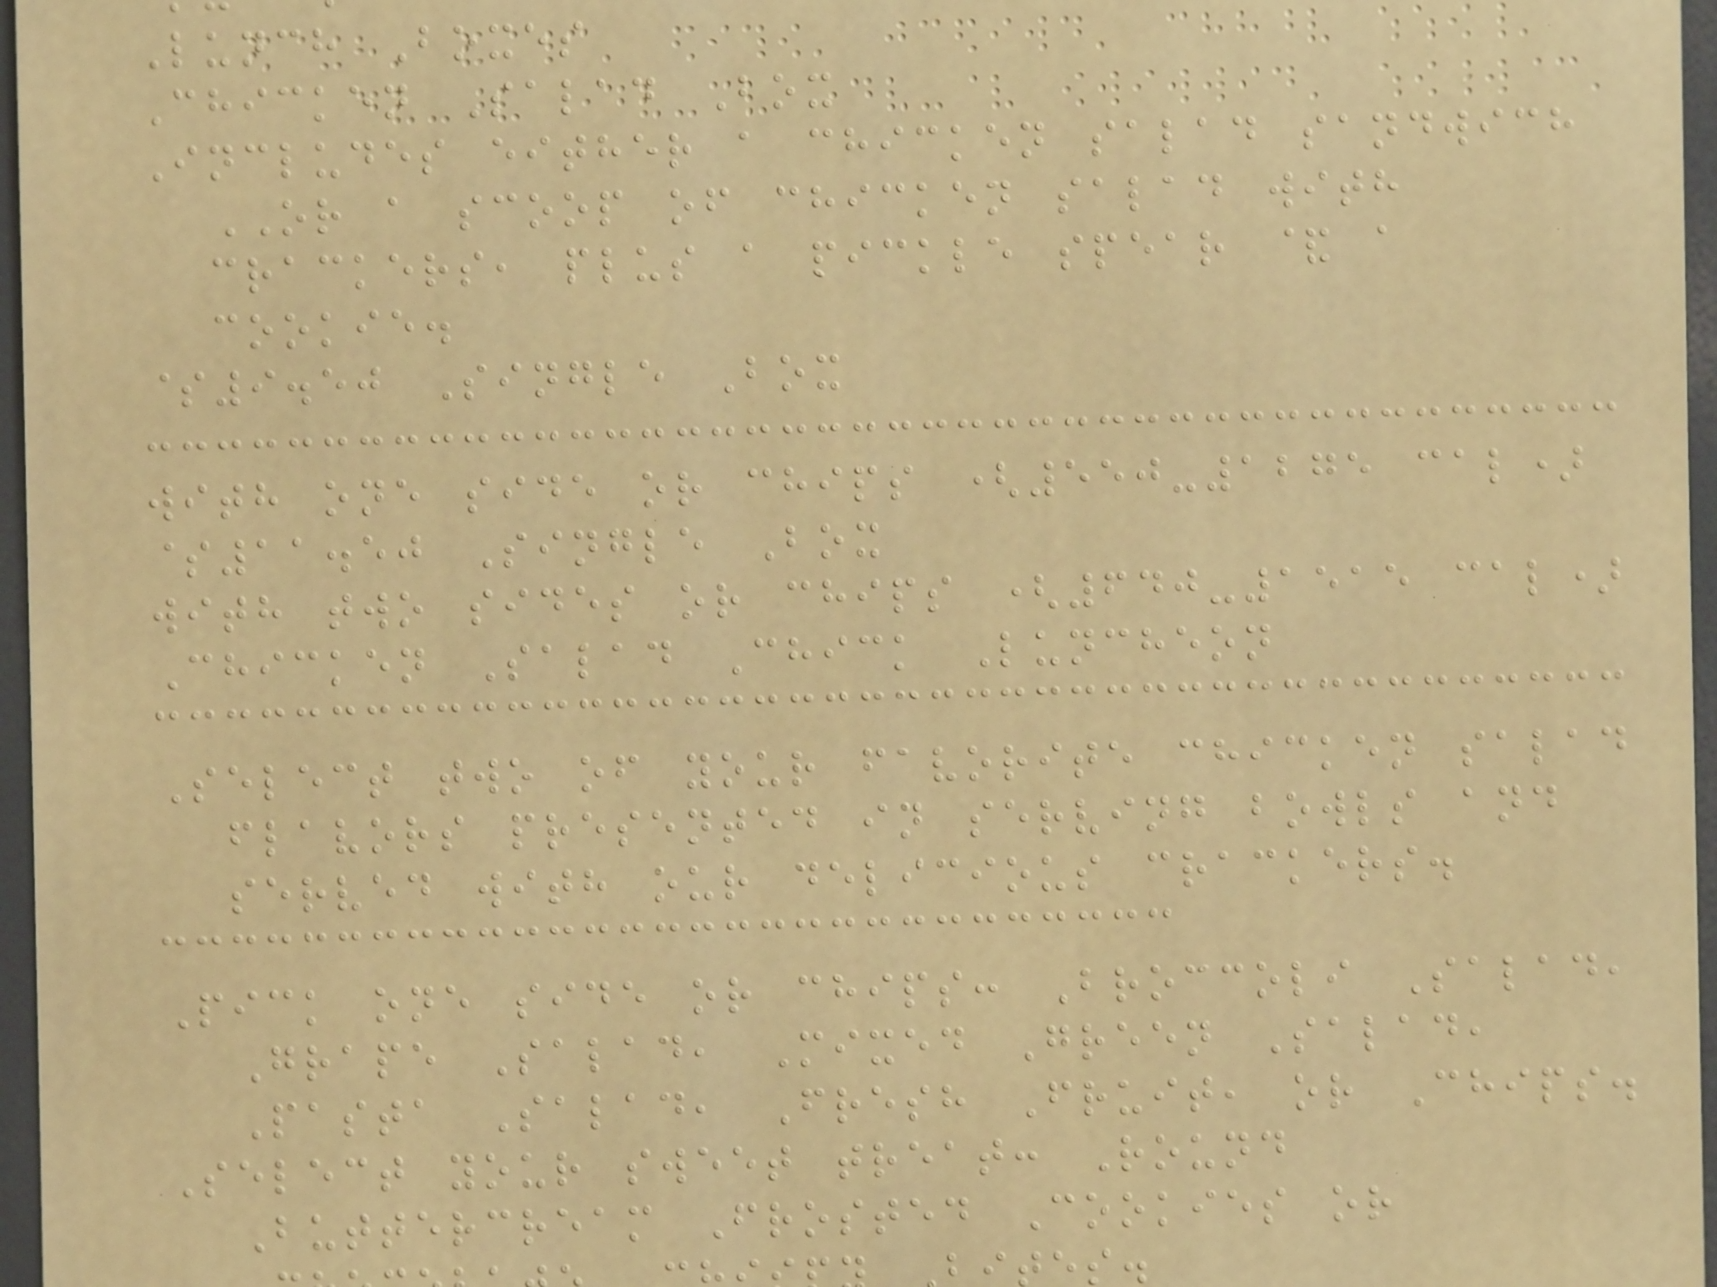Lunch Boxes
Chicken Salad Box
Includes either a chicken salad sandwich
OR a scoop of chicken salad with
crackers, plus a pickle spear & a
cookie.
$9.50 Single Box
with one side or chips (550-1275 cal)
$11.50 Single Box
with two sides or chips (640-1515 cal)
Chicken Salad Chick Luncheon
Select two of your favorite chicken salad
flavors presented in serving bowls and
served with our delicious crackers.
Pick one side or chips: Broccoli Salad,
Grape Salad, Mixed Green Salad,
Pasta Salad, Fresh Fruit, or Chips.
Select your sweet treat: Round
Buttercream Frosted Cookies or
